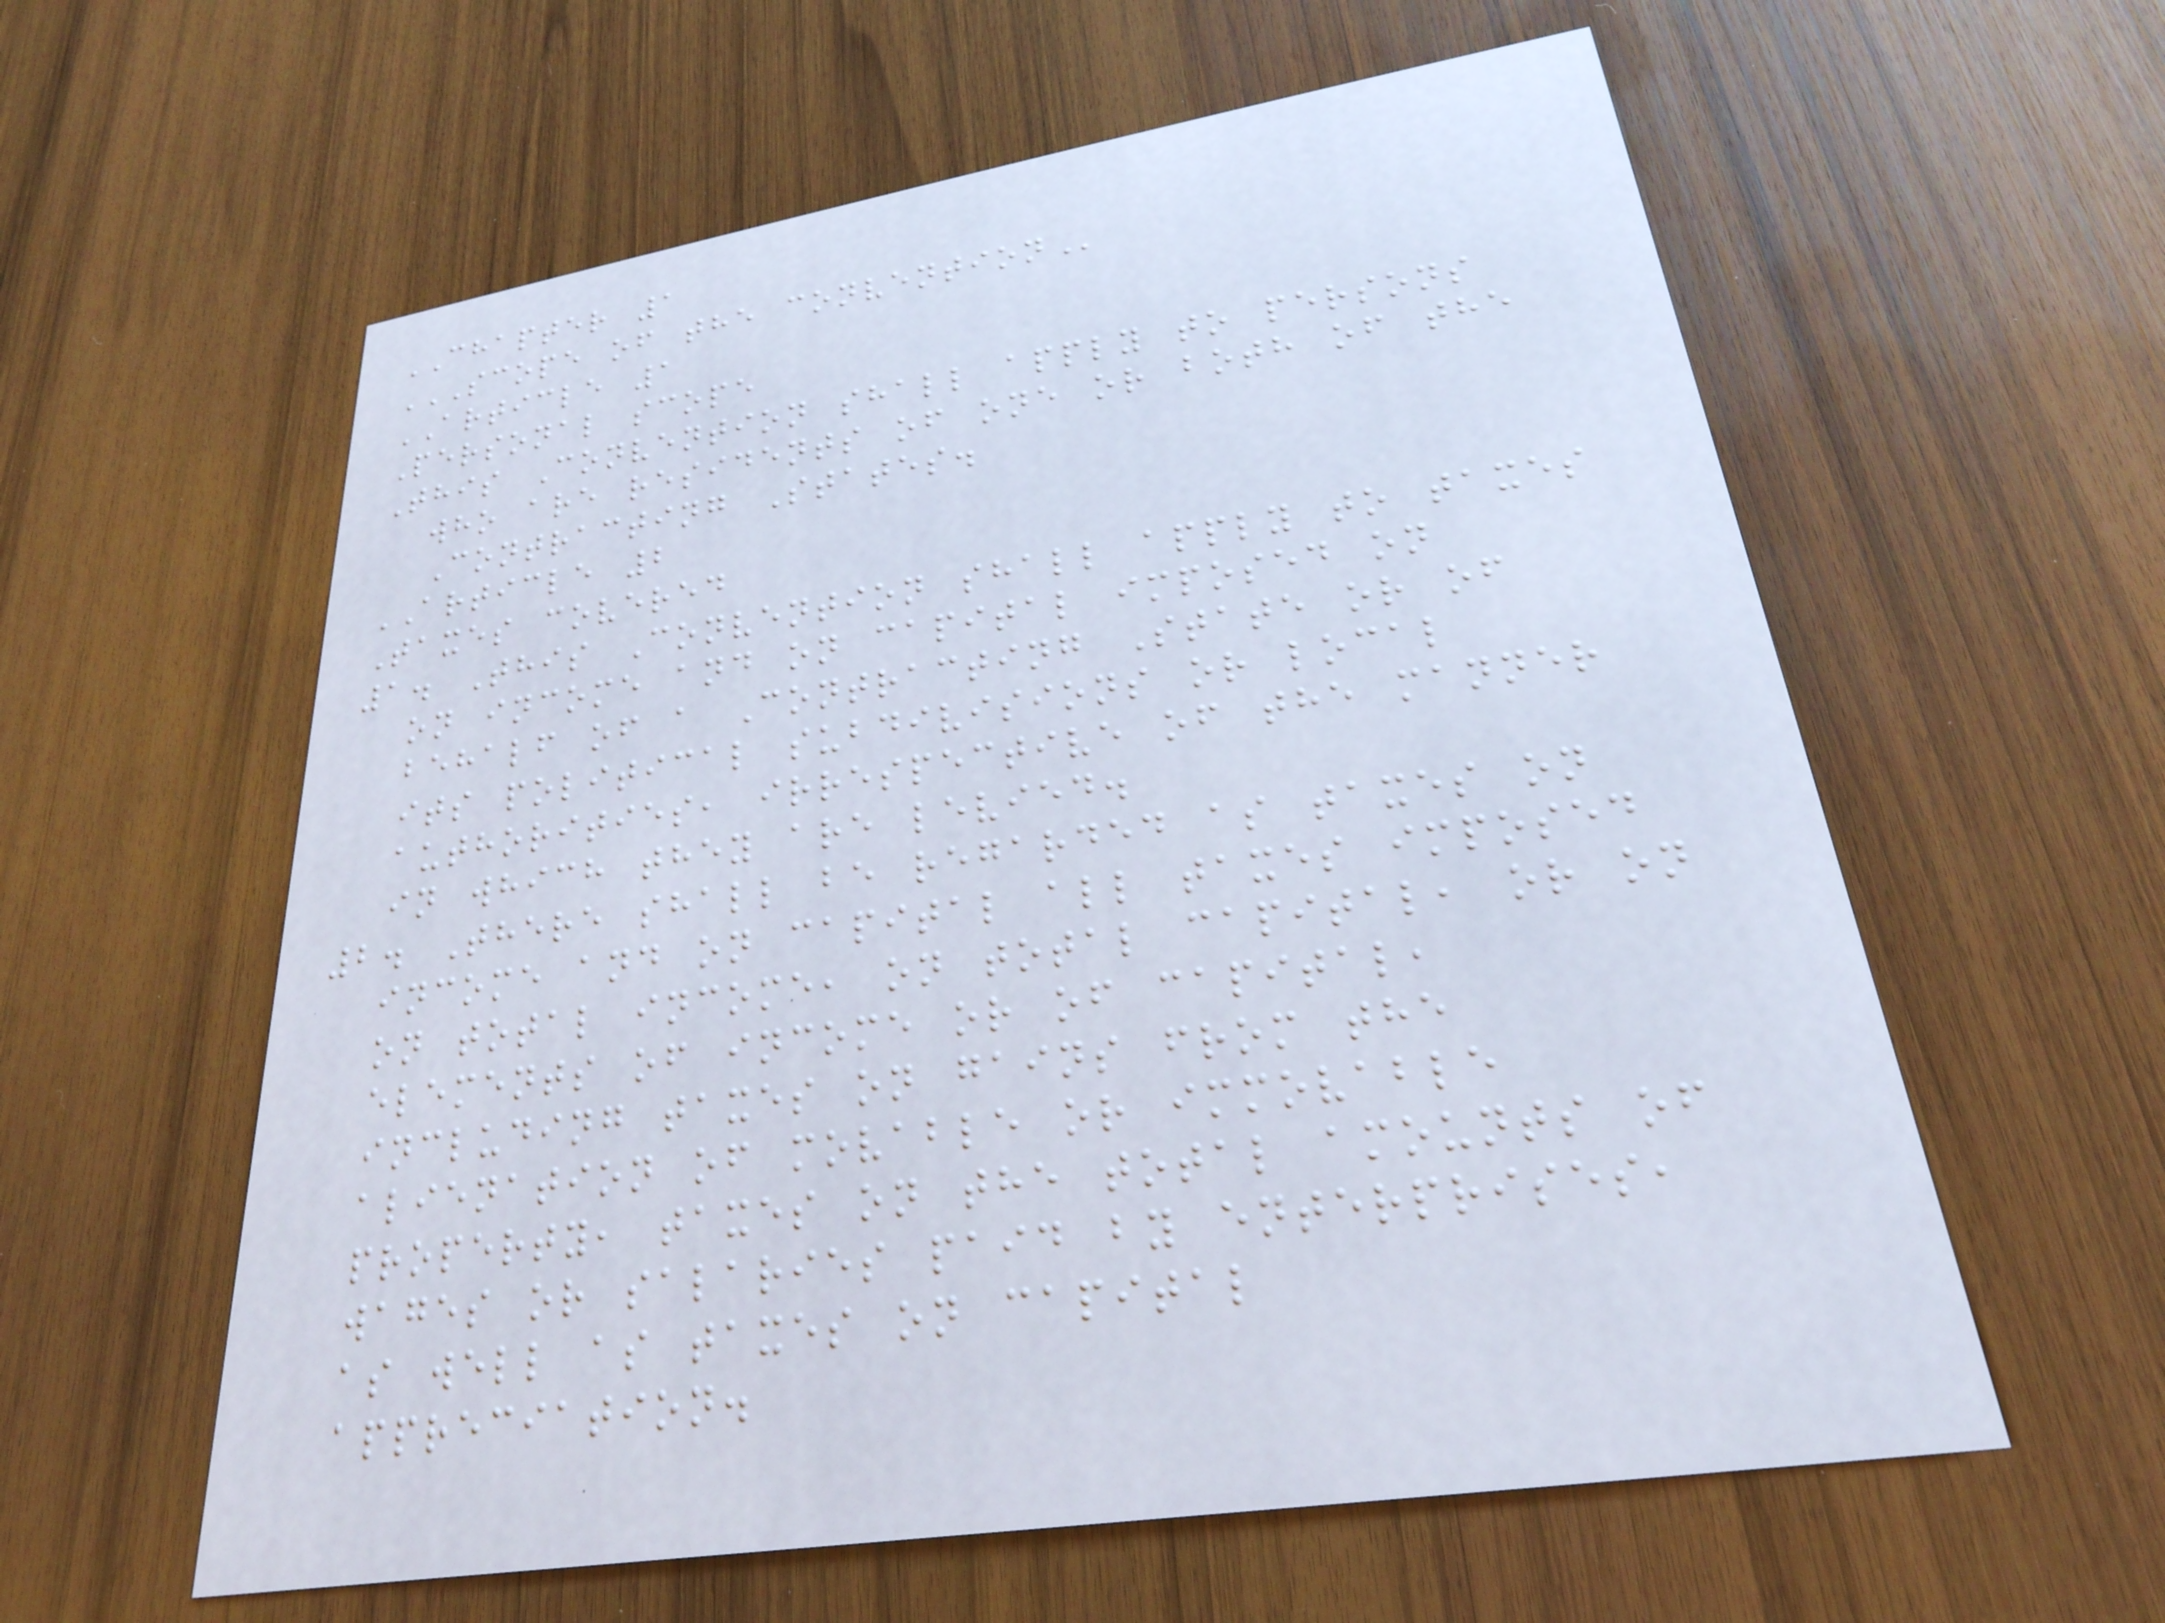CHAPTER 1
SCOPE OF THE CONVENTION
ARTICLE 1
Personal scope
This Convention shall apply to persons
who are residents of one or both of the
Contracting States.
ARTICLE 2
Taxes covered
1. This Convention shall apply to taxes
on income and on capital imposed on
behalf of a Contracting State or of
its political subdivisions or local
authorities, irrespective of the manner
in which they are levied.
2. There shall be regarded as taxes on
income and on capital all taxes imposed
on total income, on total capital, or on
elements of income or of capital,
including taxes on gains from the
alienation of movable or immovable
property, taxes on the total amounts of
wages or salaries paid by enterprises,
as well as taxes on capital
appreciation.
